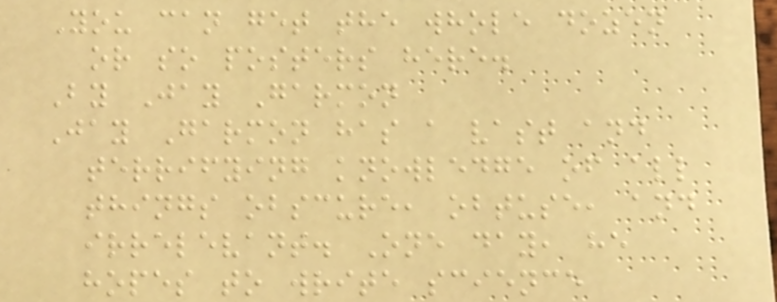You can get the whole dozen
or so posters here.
By Jay Garmon
Jay Garmon has a vast and
terrifying knowledge of all
things obscure, obtuse, and
irrelevant. One day, he
hopes to write science
